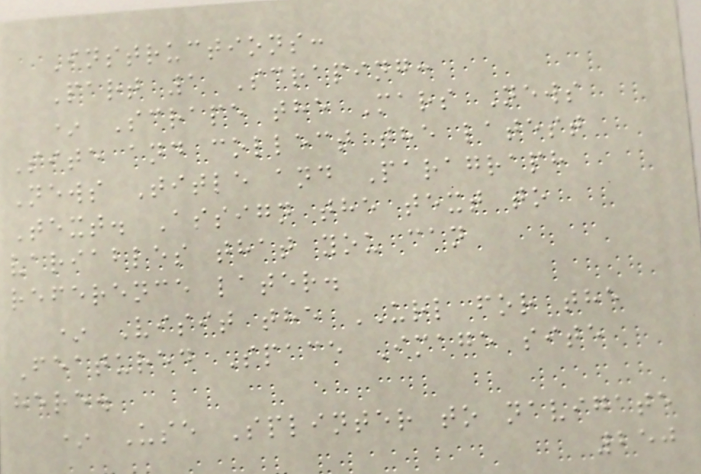Instructions:
Part 1 Scraping:
* Scrape the Mars News
Site and collect the latest
News Title and Paragraph
Text. Assign the text to
variables that you can
reference later.
* Visit the URL for the
Featured Space Image site
here.
* Use Splinter to navigate
250
